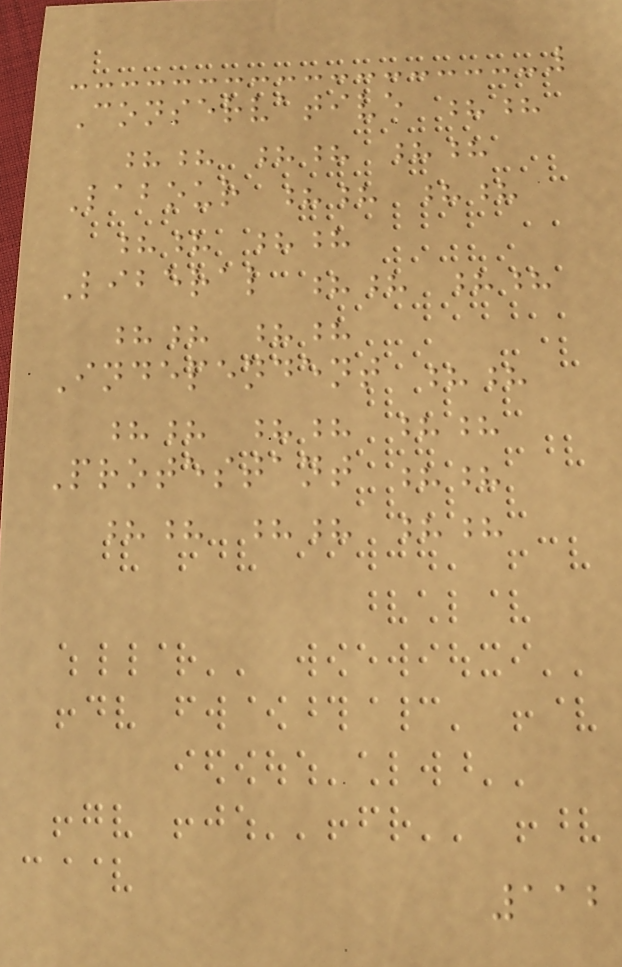Conservative ??
?? ?? ??
Labour ?? ??
?? ??
Liberal ?? ??
?? ??
Independent ??
?? ?? ??
Protestant ??
?? ?? ??
112
